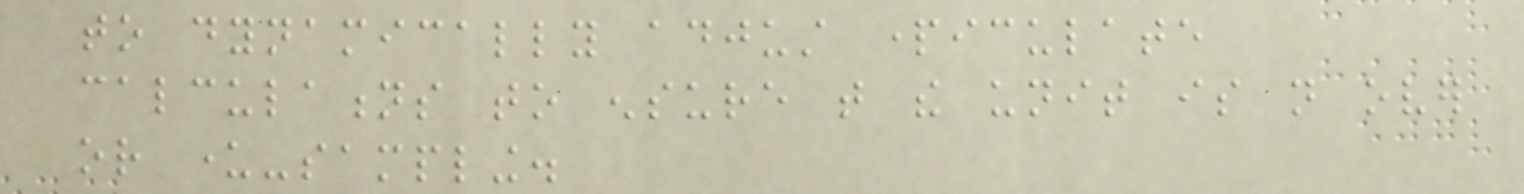to dynamically adjust particulate
calculations to ensure that the unit is not over
or under-sampling.
